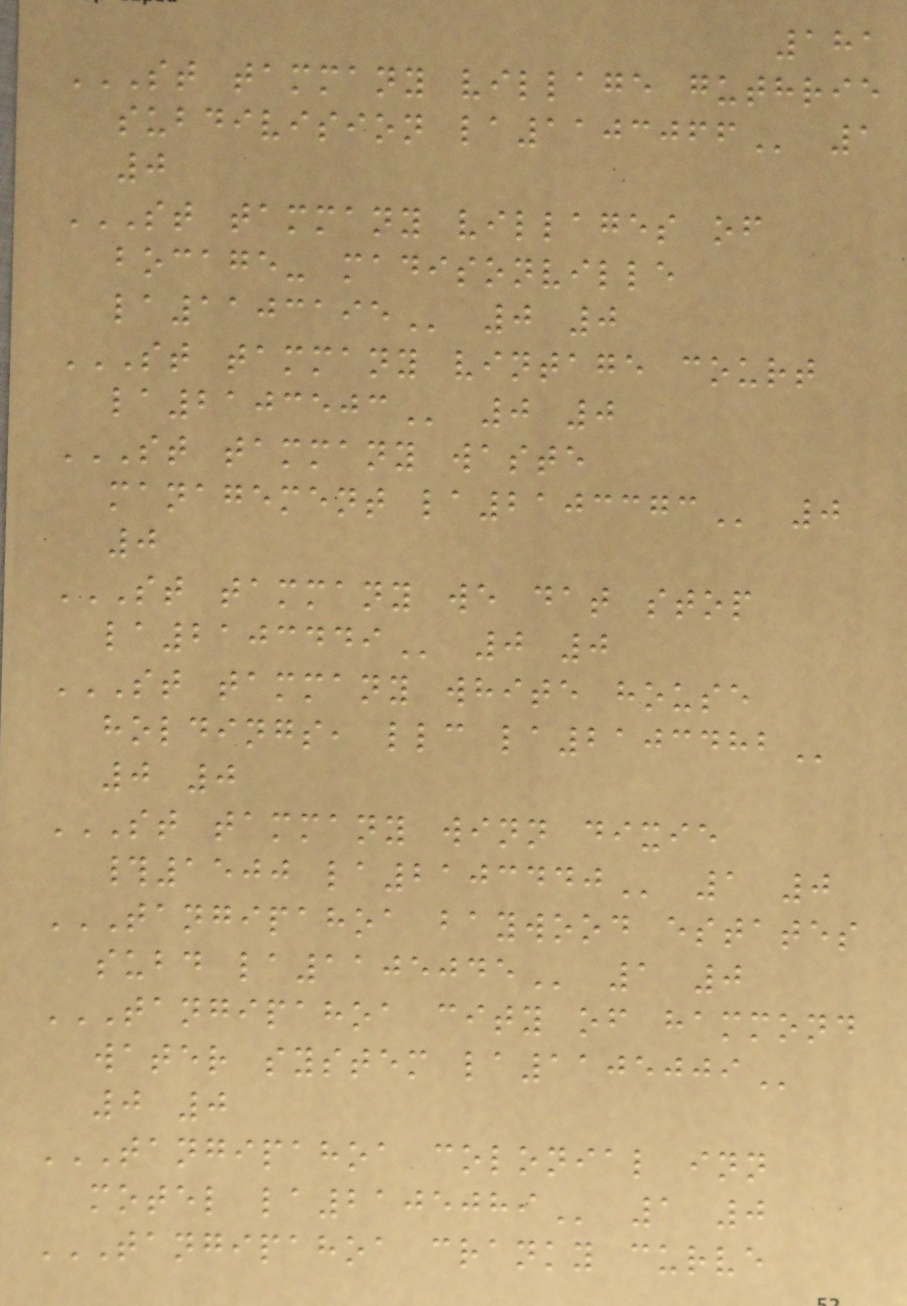181
ST TAMMANY VILLAGE GUTHRIE
SUBDIVISION LA1103066 1
0
ST TAMMANY VILLAGES OF
BOCAGE- MADISONVILLE
LA1103195 0 0
ST TAMMANY VINTAGE COURT
LA2103503 0 0
ST TAMMANY WASTE
MANAGEMENT LA2103373 0
0
ST TAMMANY WE DAT STOP
LA2103449 0 0
ST TAMMANY WHITE HOUSE
HOLDINGS, LLC LA2103482
0 0
ST TAMMANY WINN DIXIE
#1500 LA2103440 1 0
TANGIPAHOA BAYWOOD ESTATES
SUBD LA1105045 1 0
TANGIPAHOA CITY OF HAMMOND
WATER SYSTEM LA1105009
0 0
TANGIPAHOA COLONIAL INN
MOTEL LA2105089 1 0
TANGIPAHOA CRANKY CURVE
